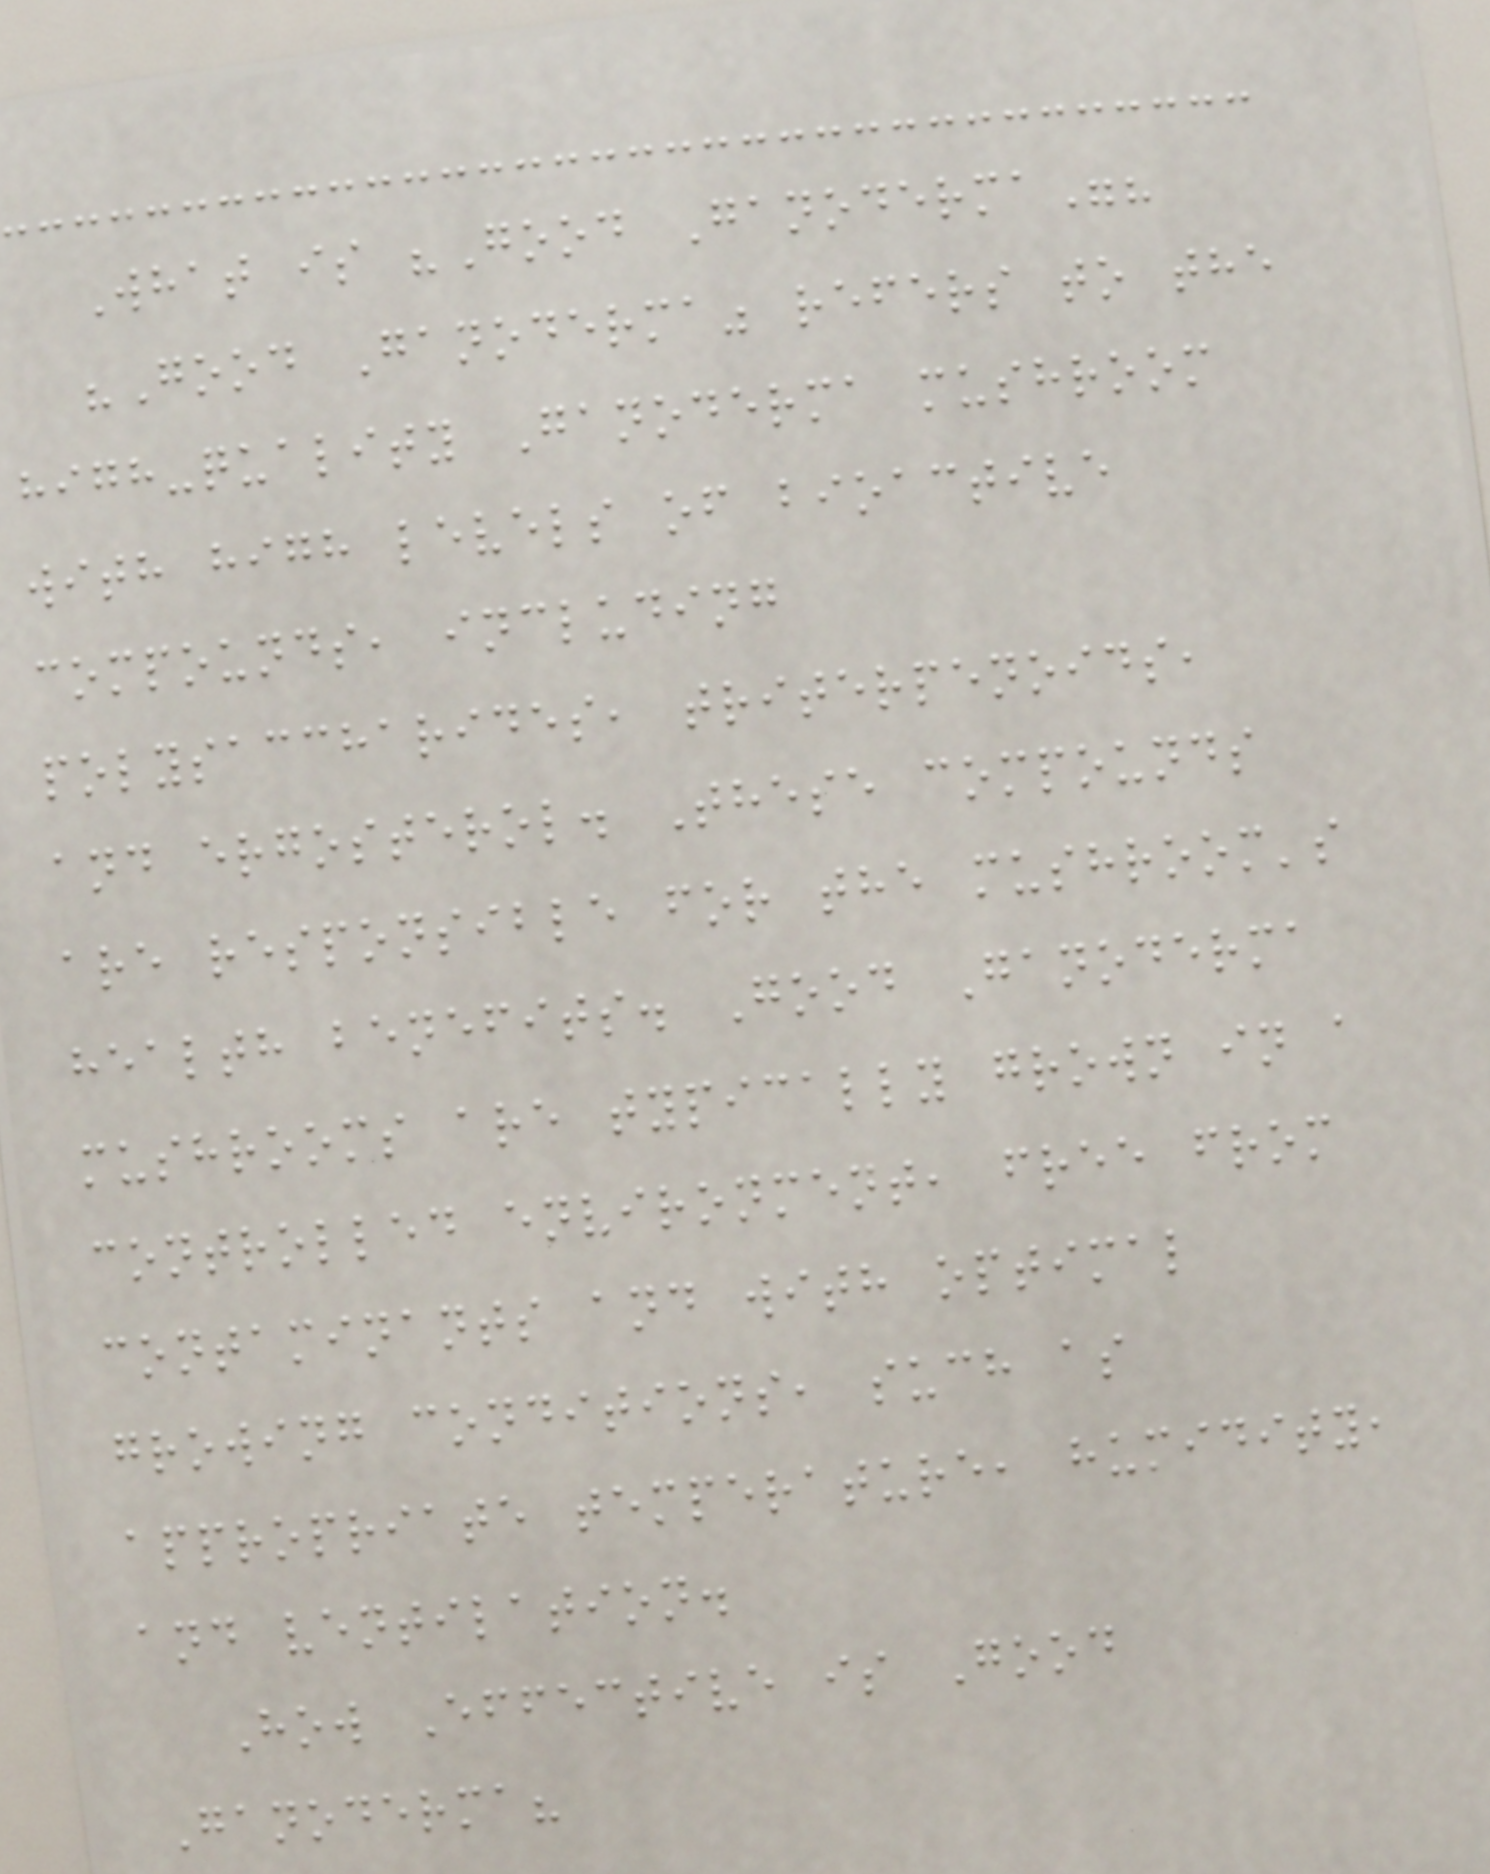What is "Good Ganoderma"?
"Good Ganoderma" refers to the
high-quality Ganoderma mushroom
with high levels of bioactive
compounds, including
polysaccharides, triterpenoids,
and ergosterol. These compounds
are responsible for the mushroom's
health benefits. Good Ganoderma
mushrooms are typically grown in a
controlled environment, free from
contaminants and with optimal
growing conditions, such as
appropriate temperature, humidity,
and ventilation.
How Effective is Good
Ganoderma?
